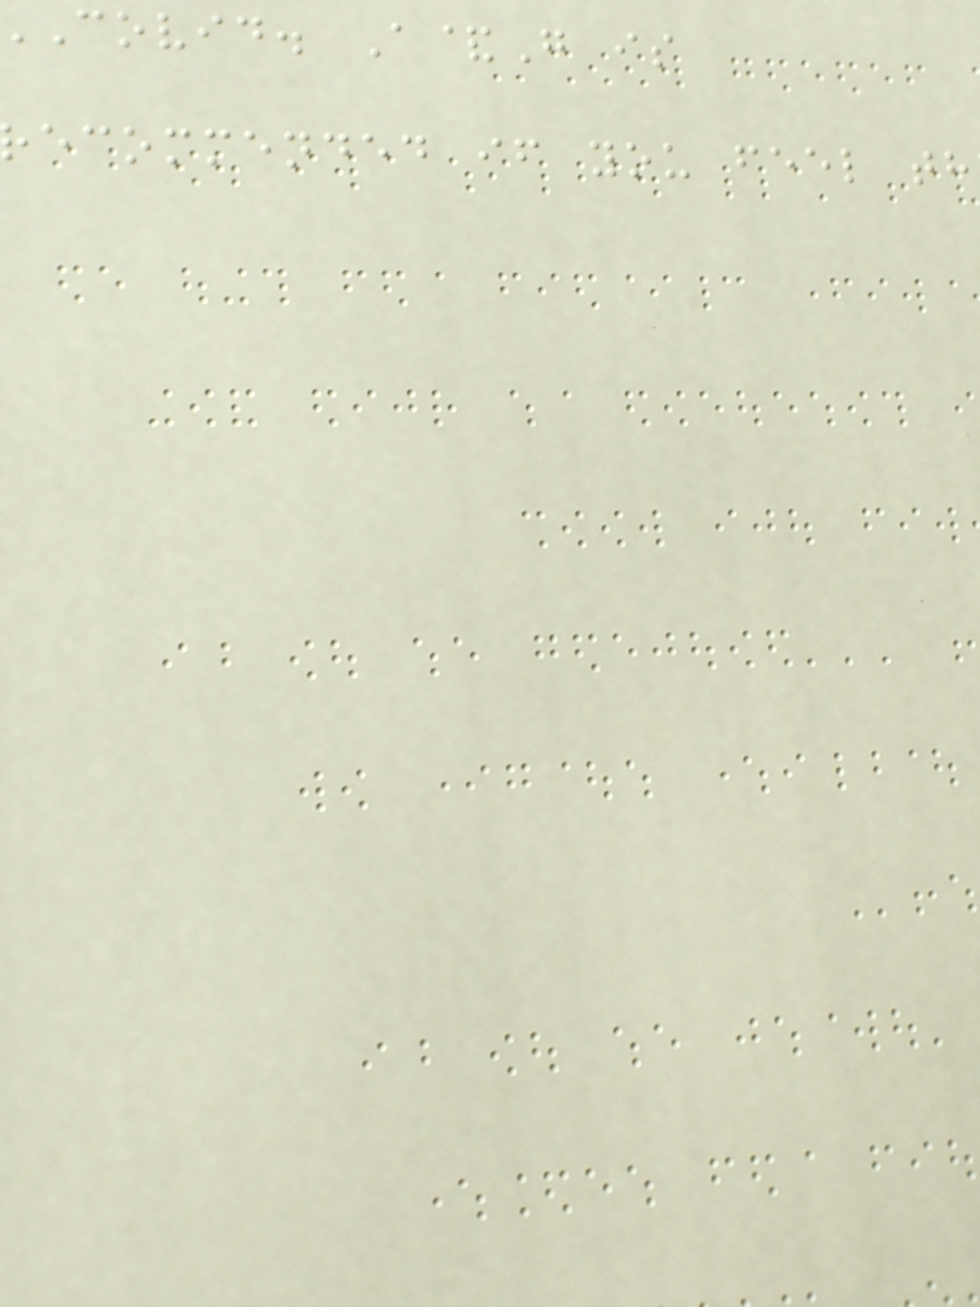covid. A&G is
ecommended if you feel th
